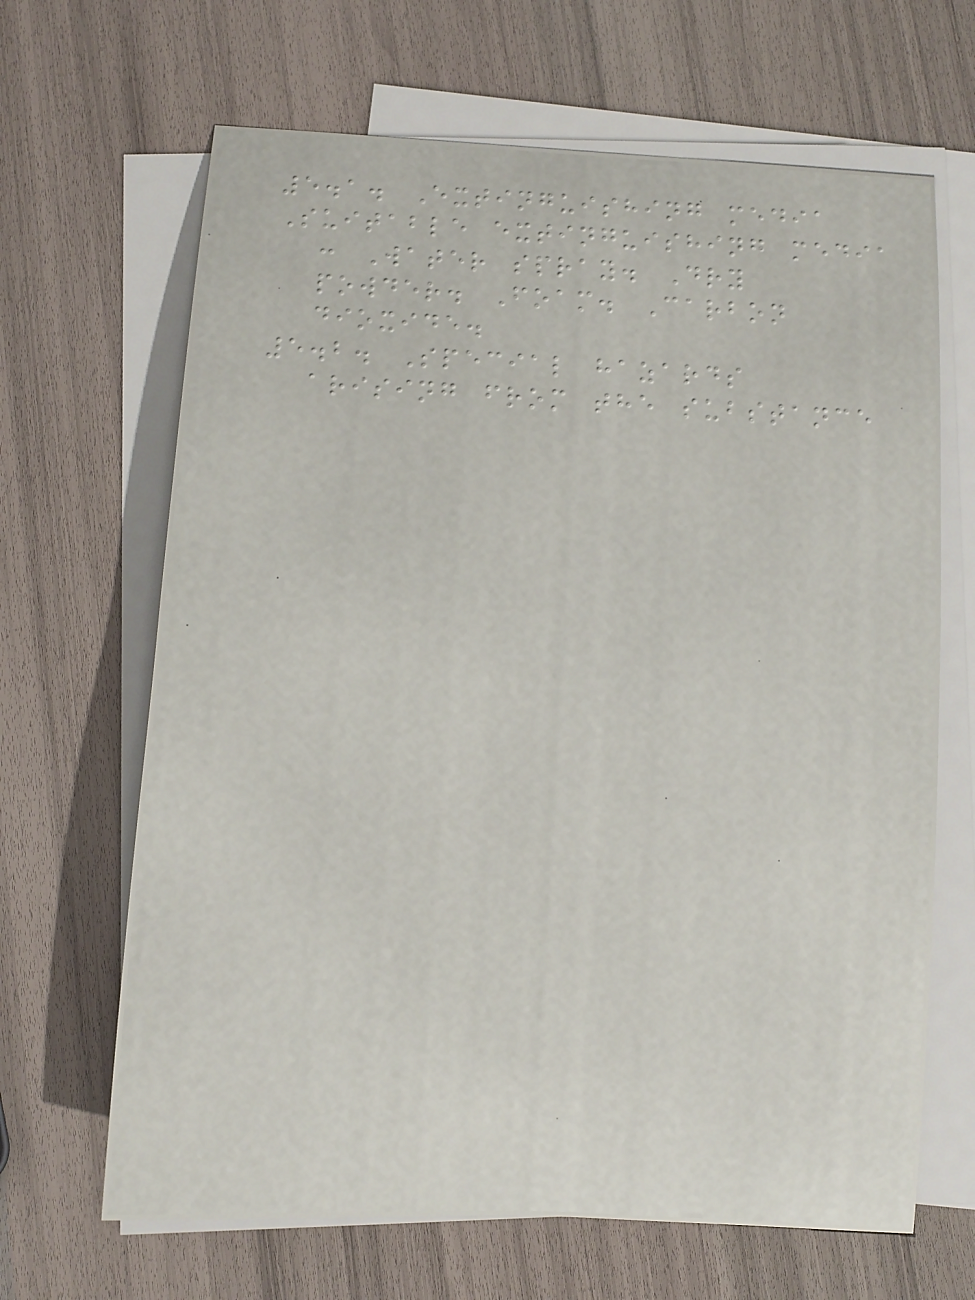5.1. Extinguishing media
Suitable extinguishing media
: Water spray. Dry
powder. Foam. Carbon
dioxide.
5.2. Special hazards
arising from the substance
